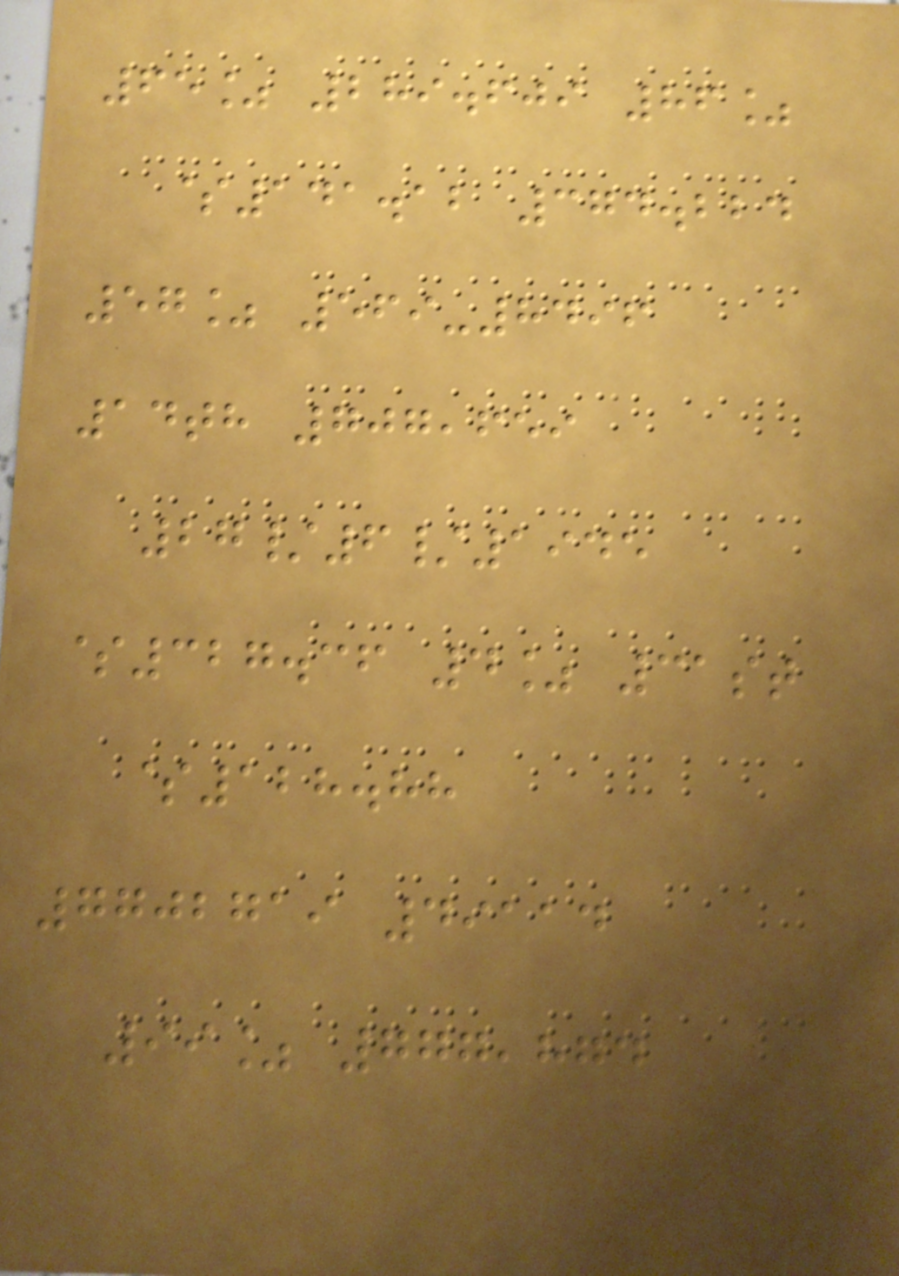65% 289.609 86%
$141.12 374.224
57% 569-8496
14th 707,659
27/6/1945
$327.36 4% 31st
$128.88
7702719 49114
99% 777,874
